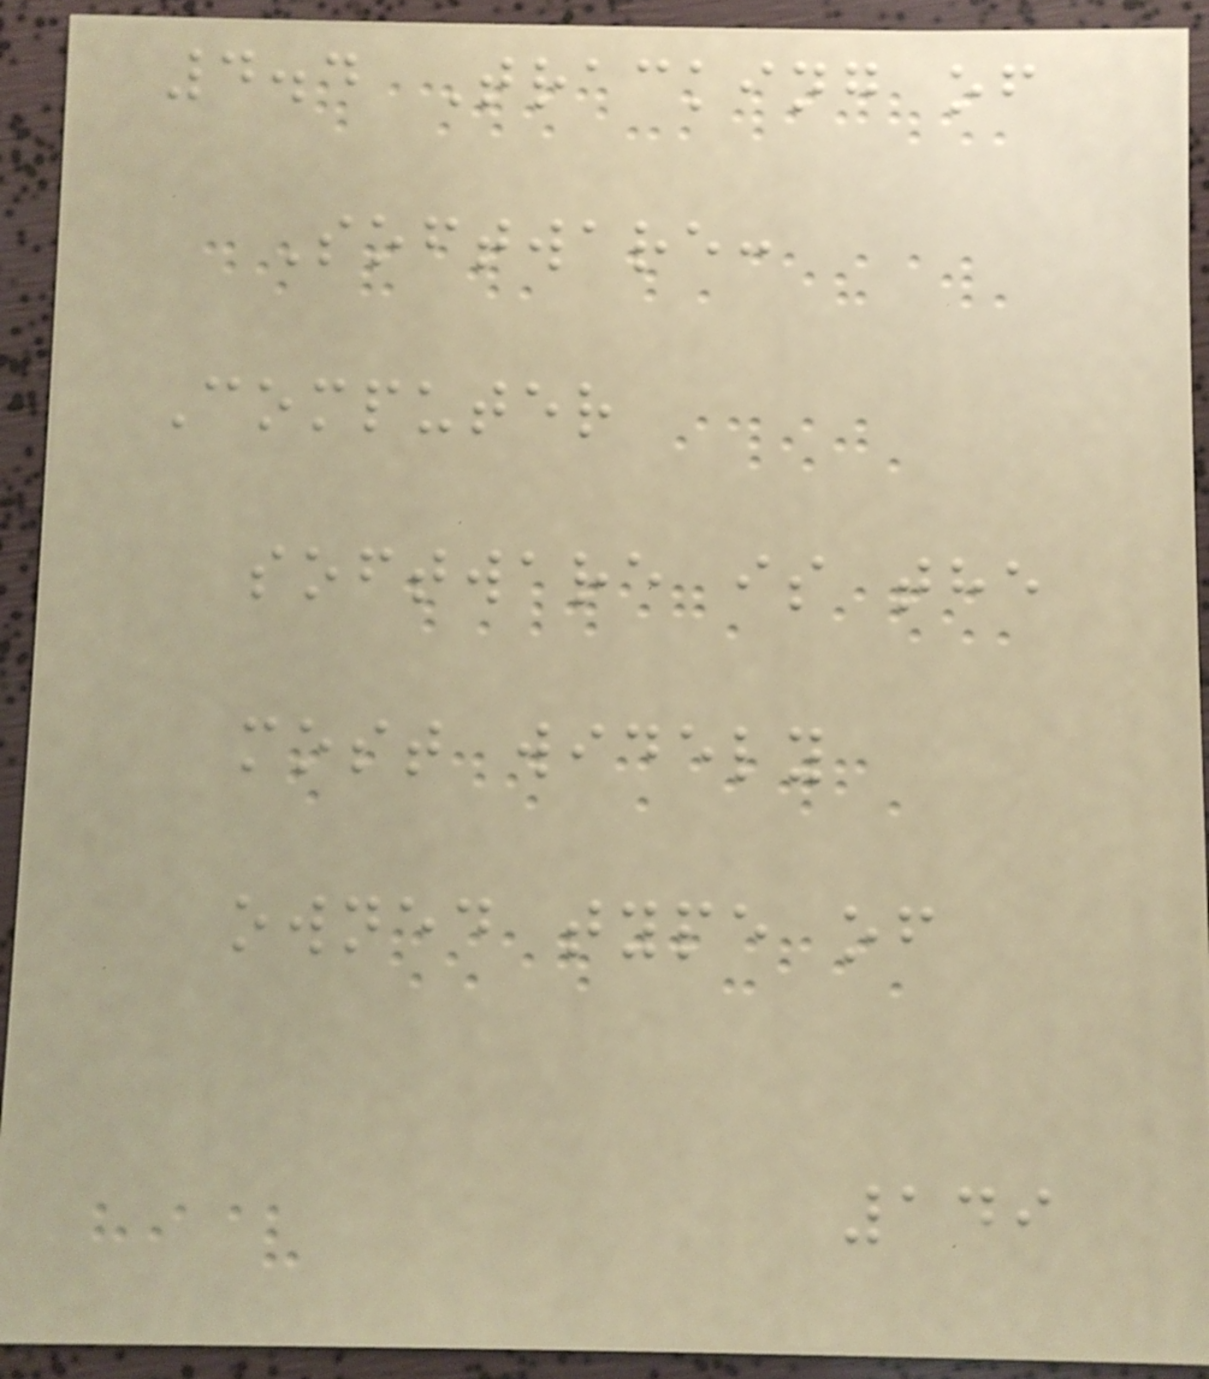4.4 Tracking of
Software:
Computer
software is the
most widely
owned type of
149
